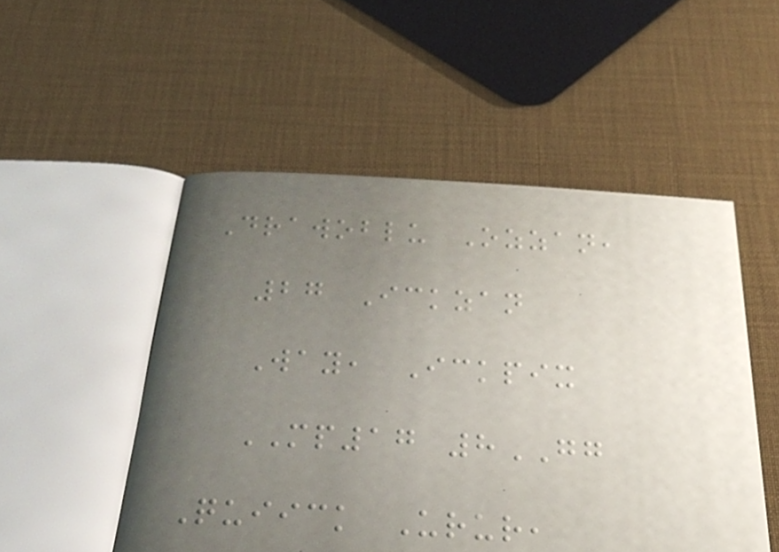Drawoblu Ozzan,
27 Ickzan
Way, Ickpix
MP17 8GG
Quiick Urur,
